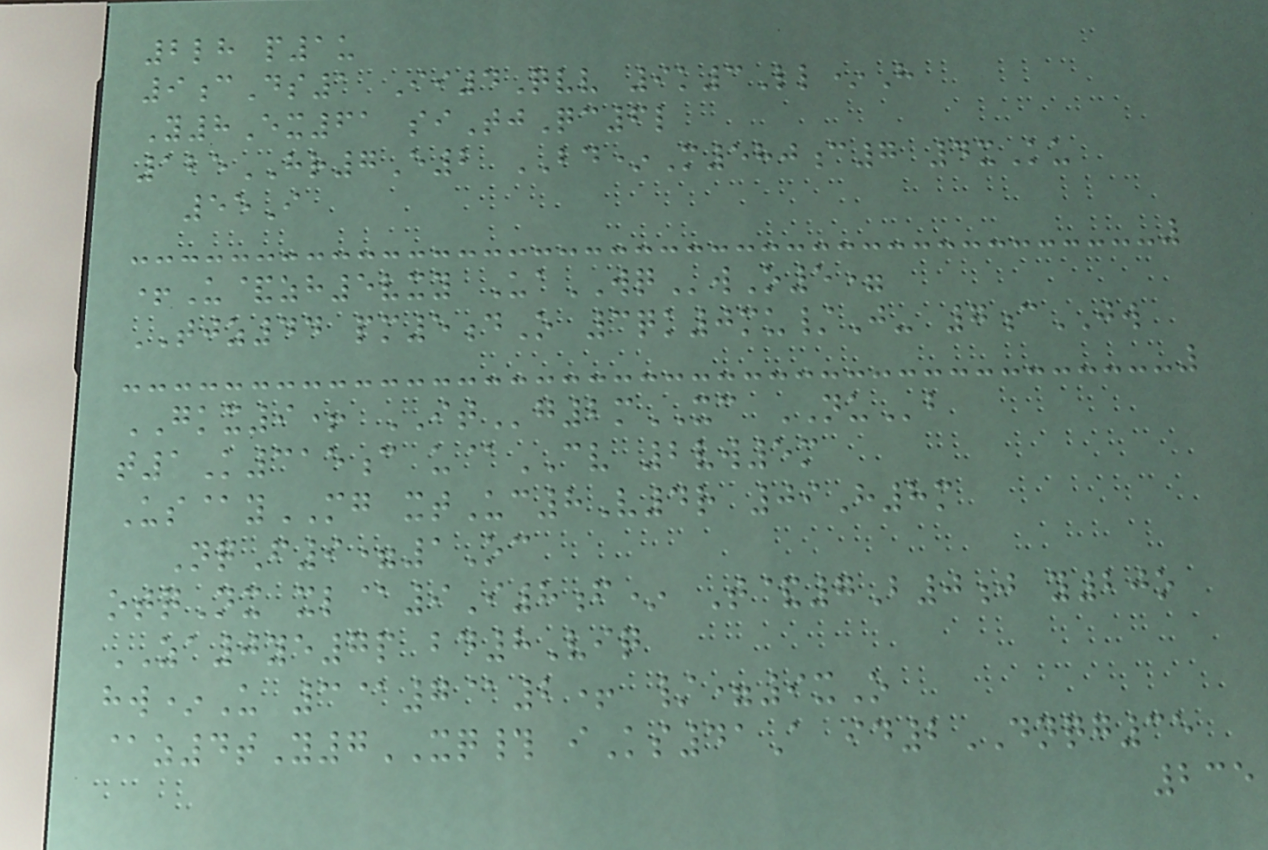2lh p1u
9cDs1 Ii4Qvv 9k3Ll*H
Y8Ex61 siTjQc6l
125HR7E2 BD*M580c7 4xKu
55I
+U&zh5vxy UaWQwO5=
TJZ44 pm5dO 3qk0mu/J- 7cJW
GKX9+ ITg2mXC NUb
t1K315c u@CV 2vw5m
Us@yMG xtUc8V4r 09H8m
NqF9=1Oc
otqNx xl@9I8f* T&7B0j y20o
ZA0ye7p bd8Viq
hw*U 3@7@2+ /=9xO
@z4tY7XQ# iKs41A id2DNQG35
235
